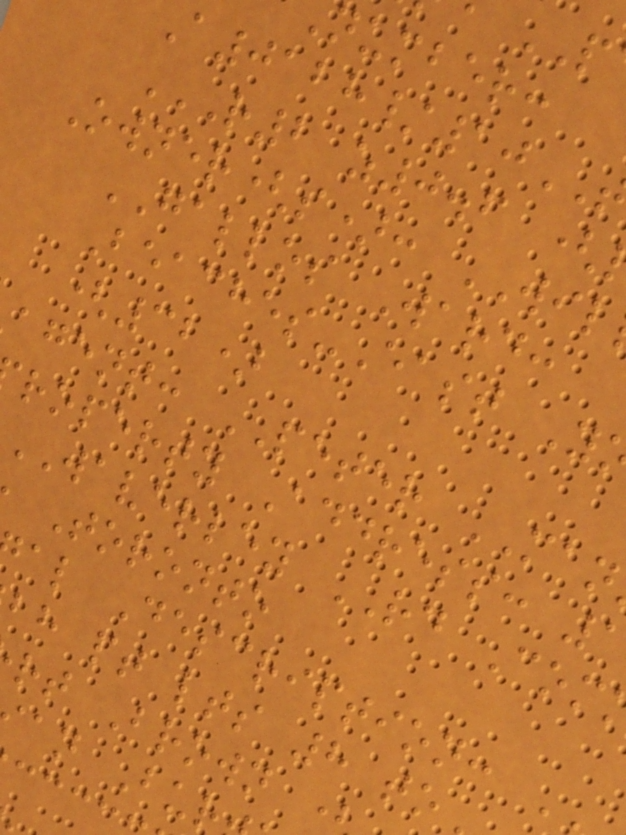number:
A0128/10
Owner(s): WIL
GALLOS Ward:
Beaches-East Y
(32)
agent: PETER MAN
roperty Address:
WAVERLEY RD Com
Toronto
al Description:
bh pt lts 8
rt Brown
an Bur
